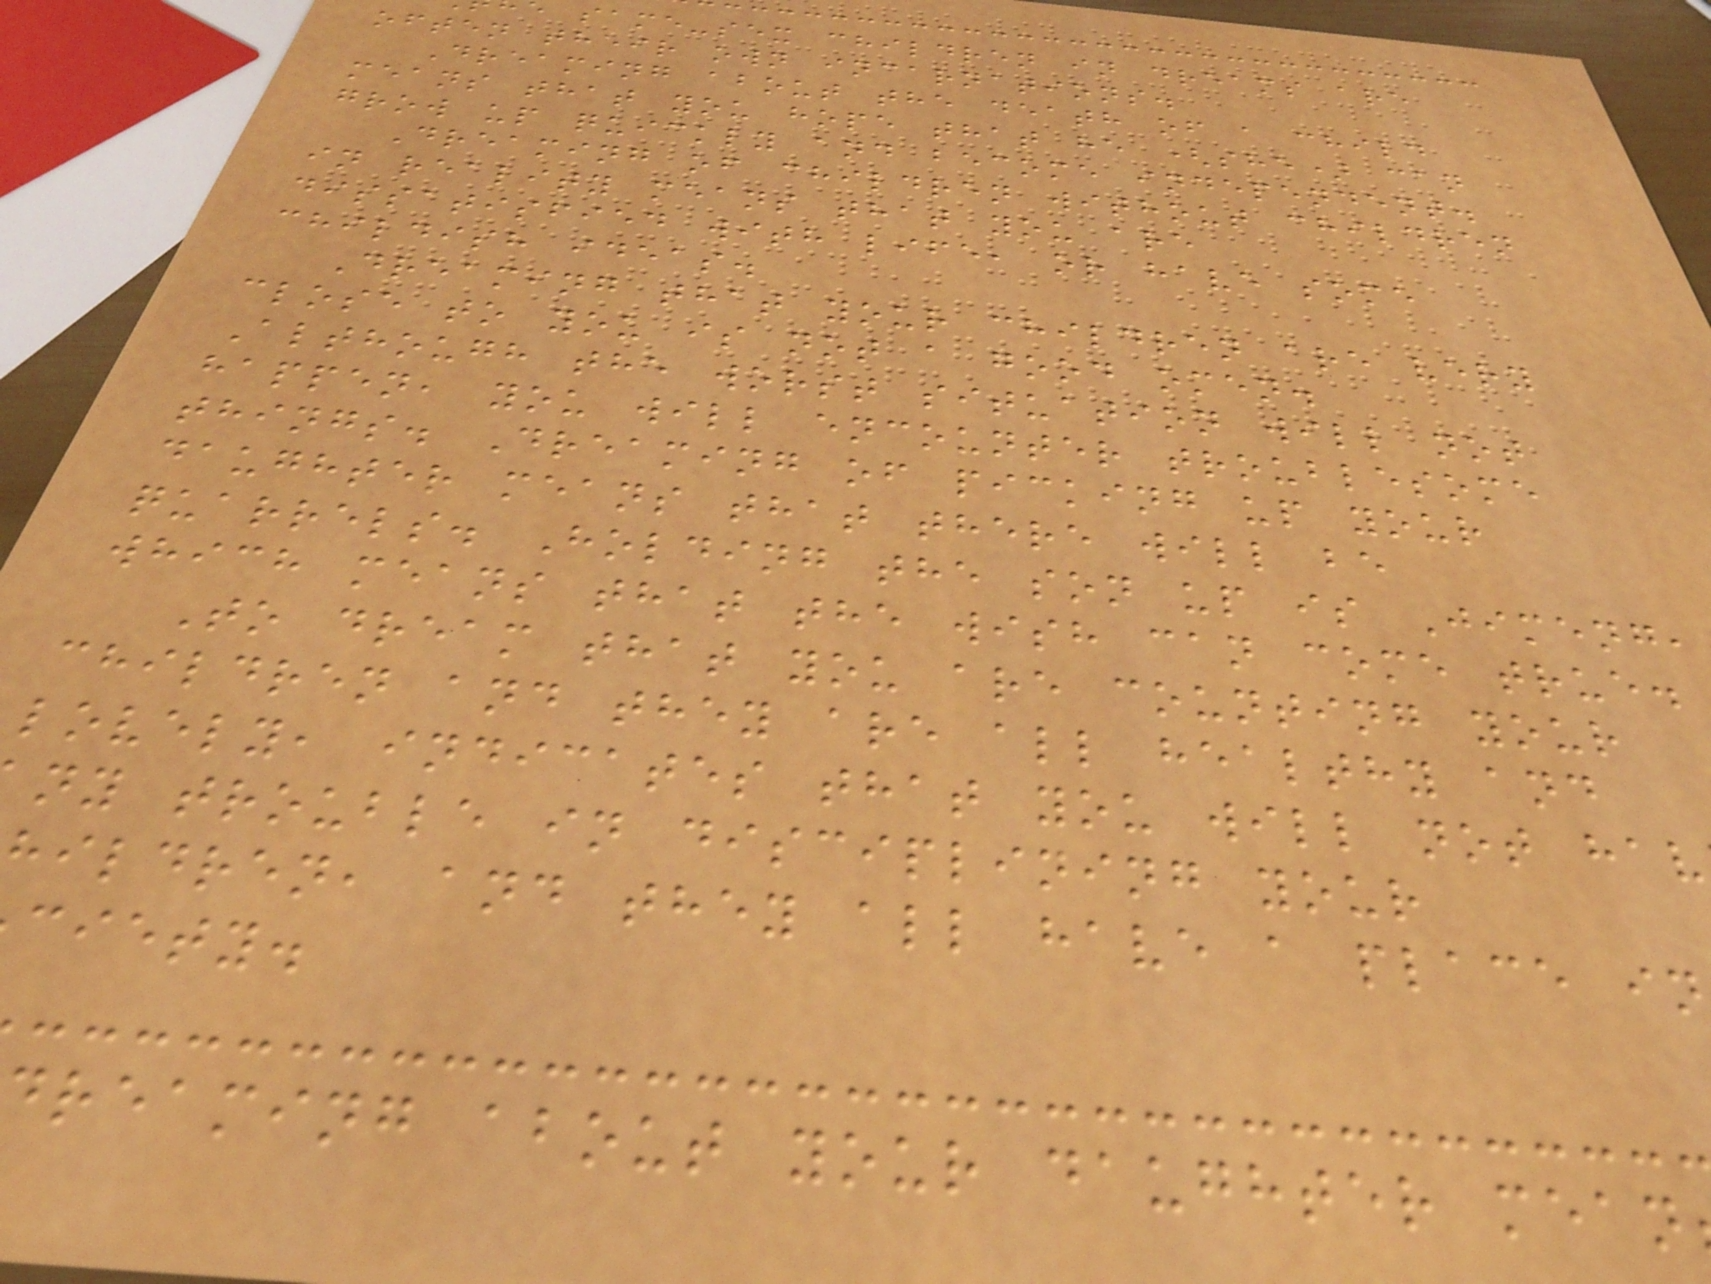same-sex children in dreams are
often their own incarnations.
Dreaming about the death of a child
means that you hope that he (she) can
grow up quickly and become independent.
Dreaming of children without children
in reality means that you are
dissatisfied with life, or have some
childish ideas.
Dreaming that your children are very
close to you is not a good omen.
Although the worst situation will not
happen, you will encounter troublesome
things. Dreaming of picking up your
daughter means that there will be
quarrels. Holding the son up is Jimeng,
which means that the wish can come true.
To dream that you are counting your
children and they are all healthy and
lovely, indicates that you will not hav
ny trouble in disciplining your
ildren, and they all have a place in
ciety.
reaming about your daughter mean
